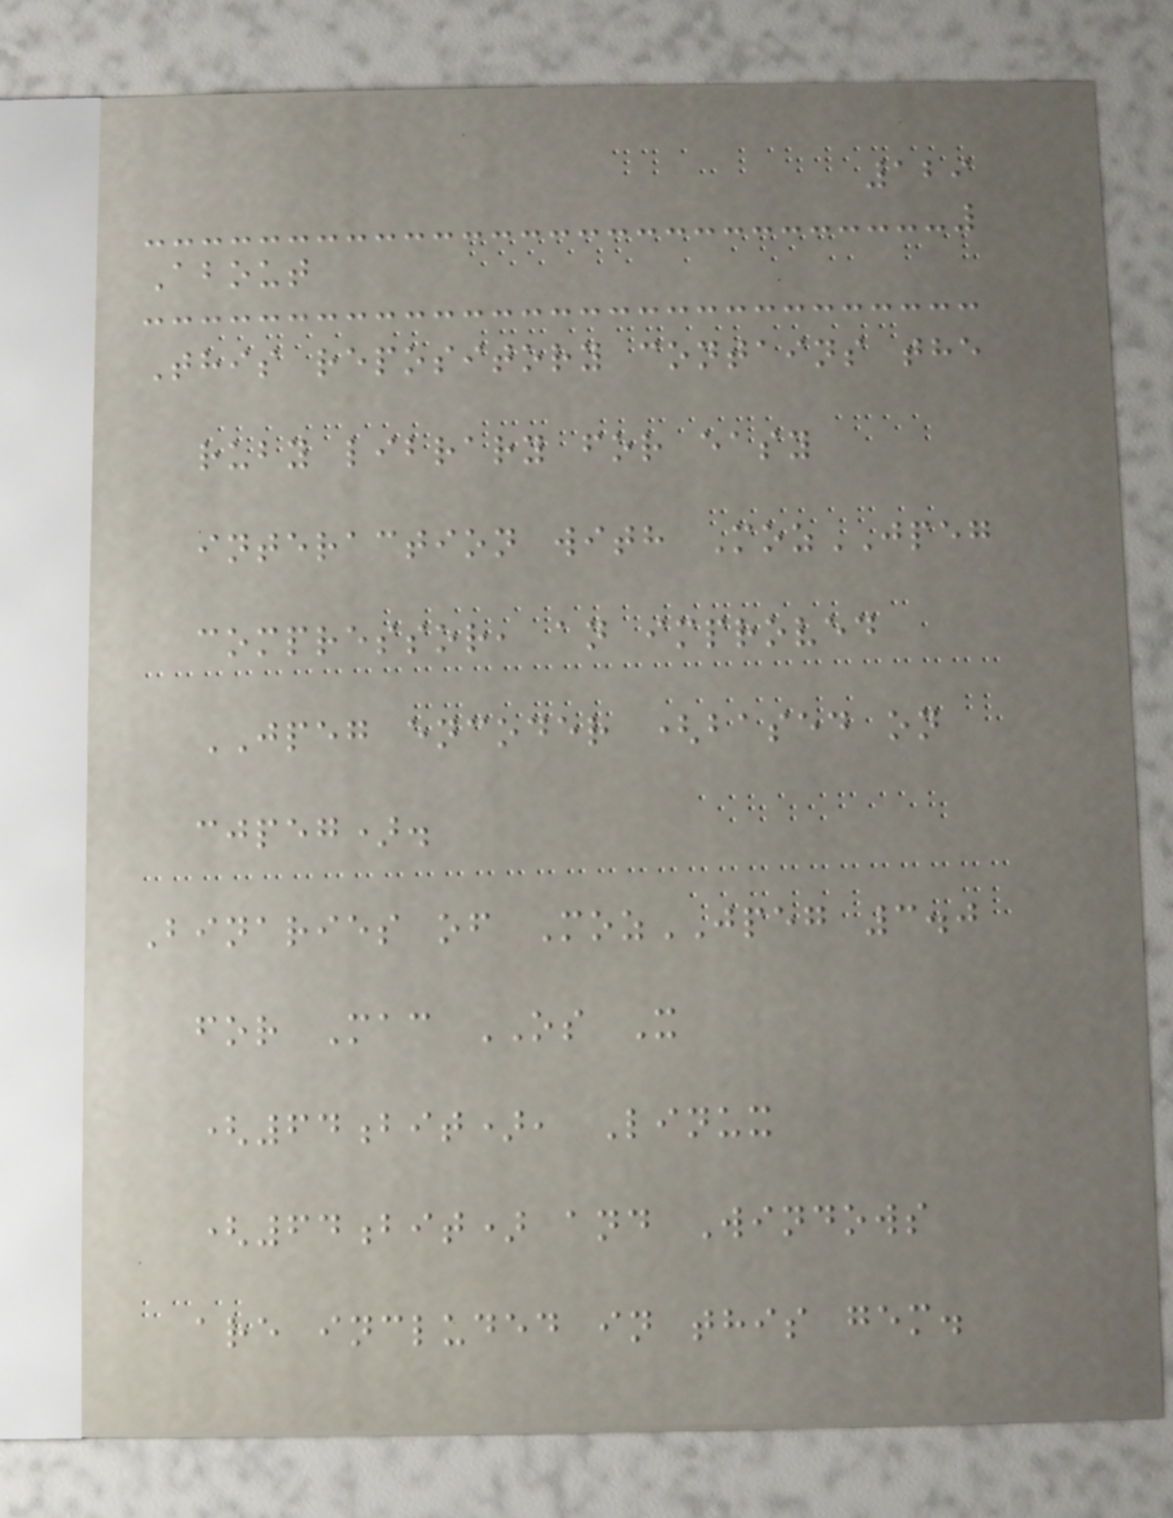129
About
This repository contains the
ruby library for easy
interaction with MozJPEG
compressor, an improved
JPEG encoder (based on
cjpeg).
Binaries of MozJPEG 3.0
for Mac OS X
(64bit), Linux
(64bit) and Windows
are included in this gem.
